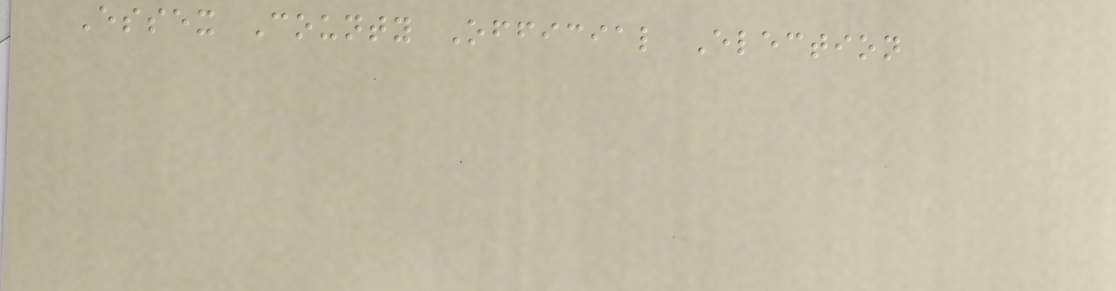Essex County Official Election
